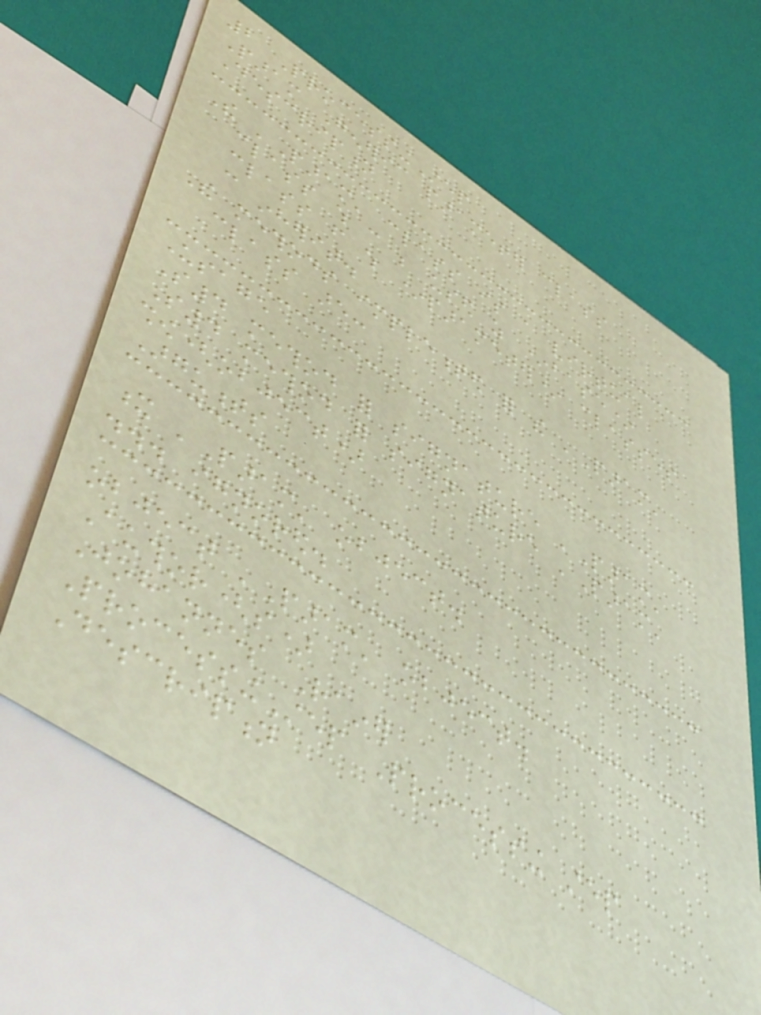2 ProcessingStep
Param Generic parameter class
Description
The 'Param' class is a virtual
class which can be used as *base*
class from which *parameter* classes
can inherit.
The methods implemented for the 'Param'
class are:
Usage
S4 method for signature 'Param'
S4 method for signature 'Param'
show(object)
Arguments
x 'Param' object.
... ignored.
object 'Param' object.
Author(s)
Johannes Rainer
ProcessingStep Processing step
Description
